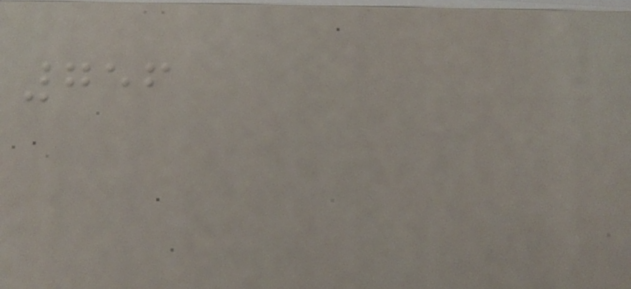756
